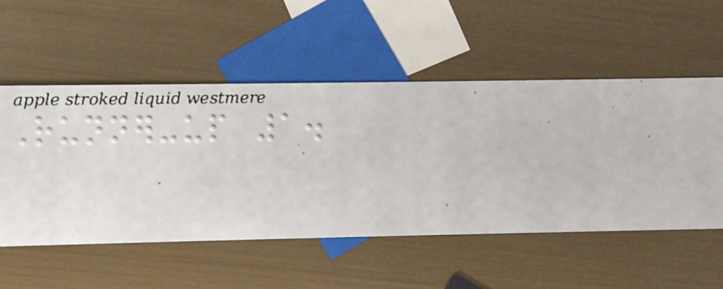Runner-up 1.
